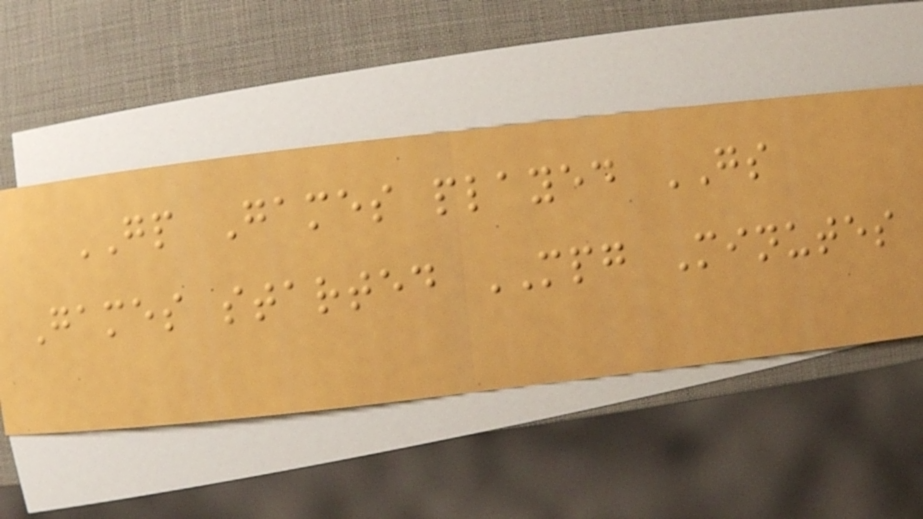GP Games played GS
Games started MPG Minutes
